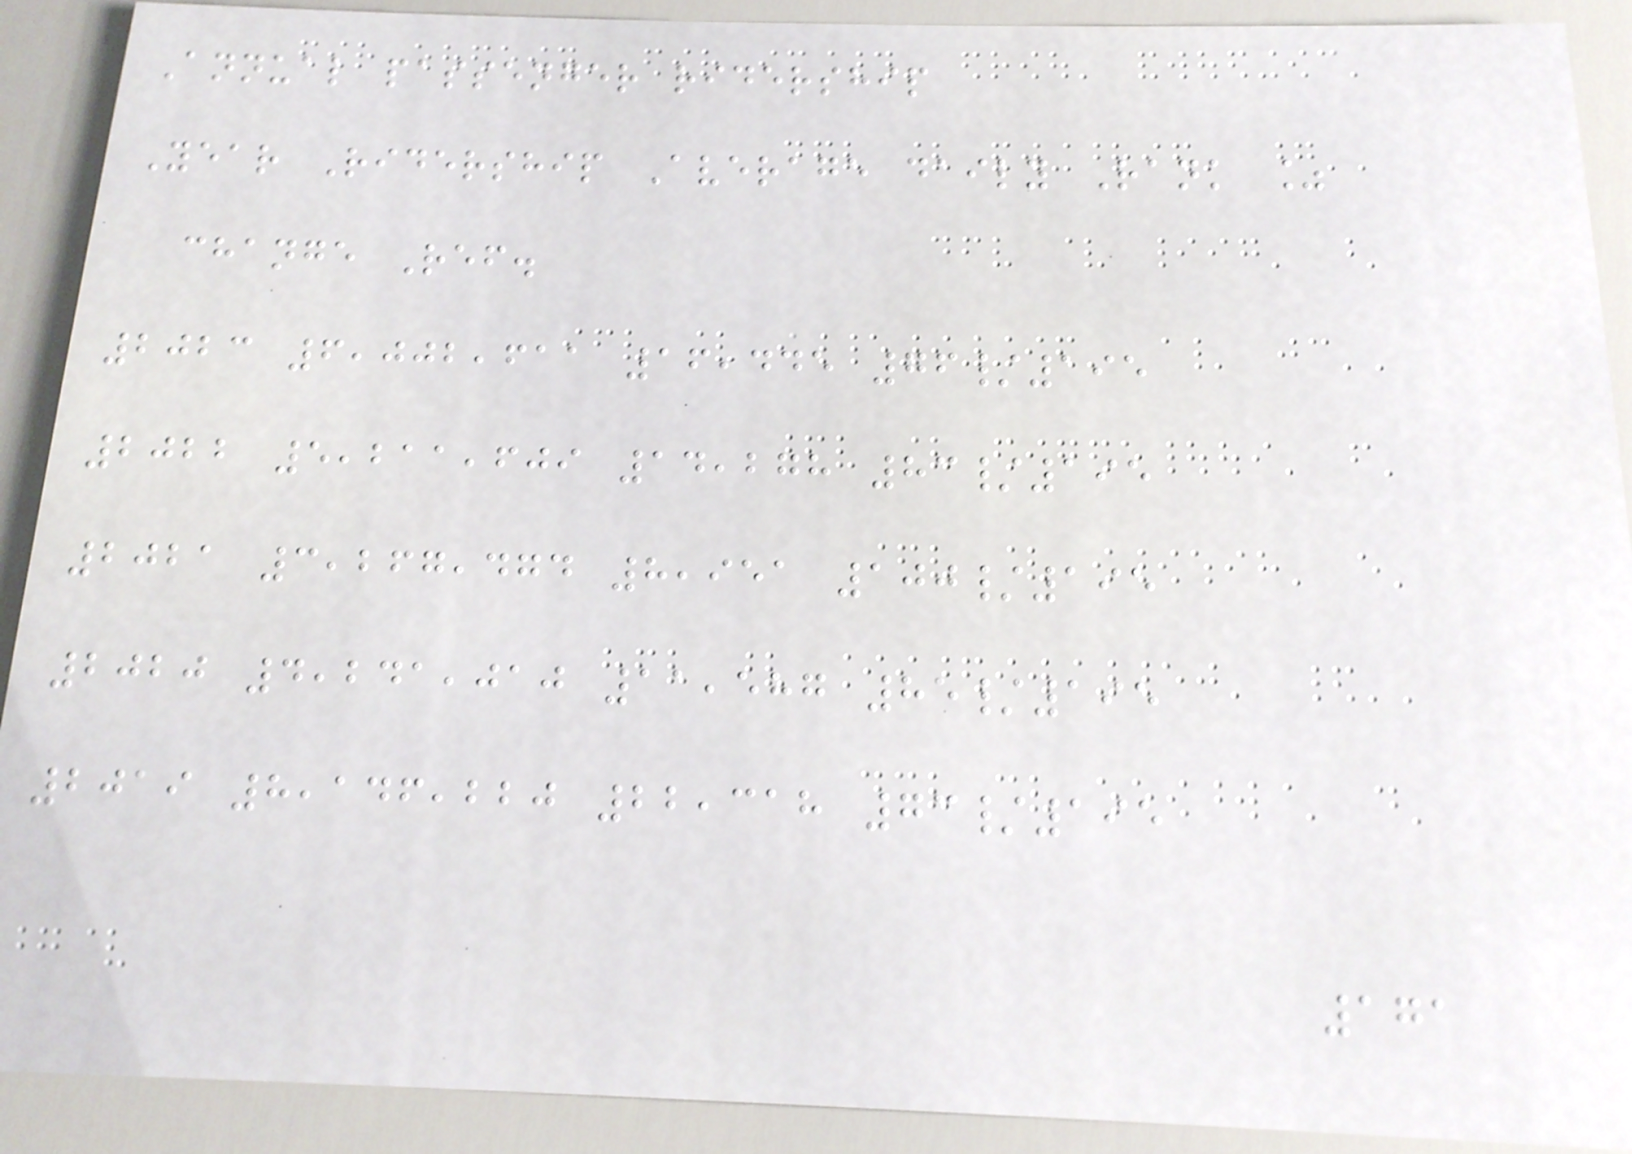Annual passenger ridership
Year Ridership Average daily Rank %
change Ref.
2023 6,002,611 16,445 76/195
2022 5,211,609 14,278 83/195
2021 3,267,474 8,951 100/195
2020 4,241,010 11,587 85/195
2019 8,146,220 22,318 73/195
171
